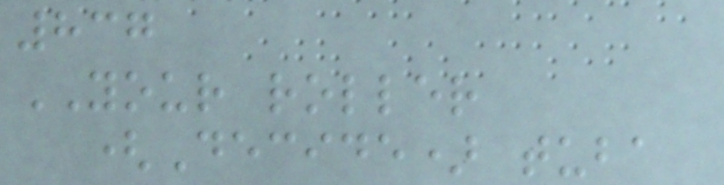837
YOUR roller
(Decide) tuba
